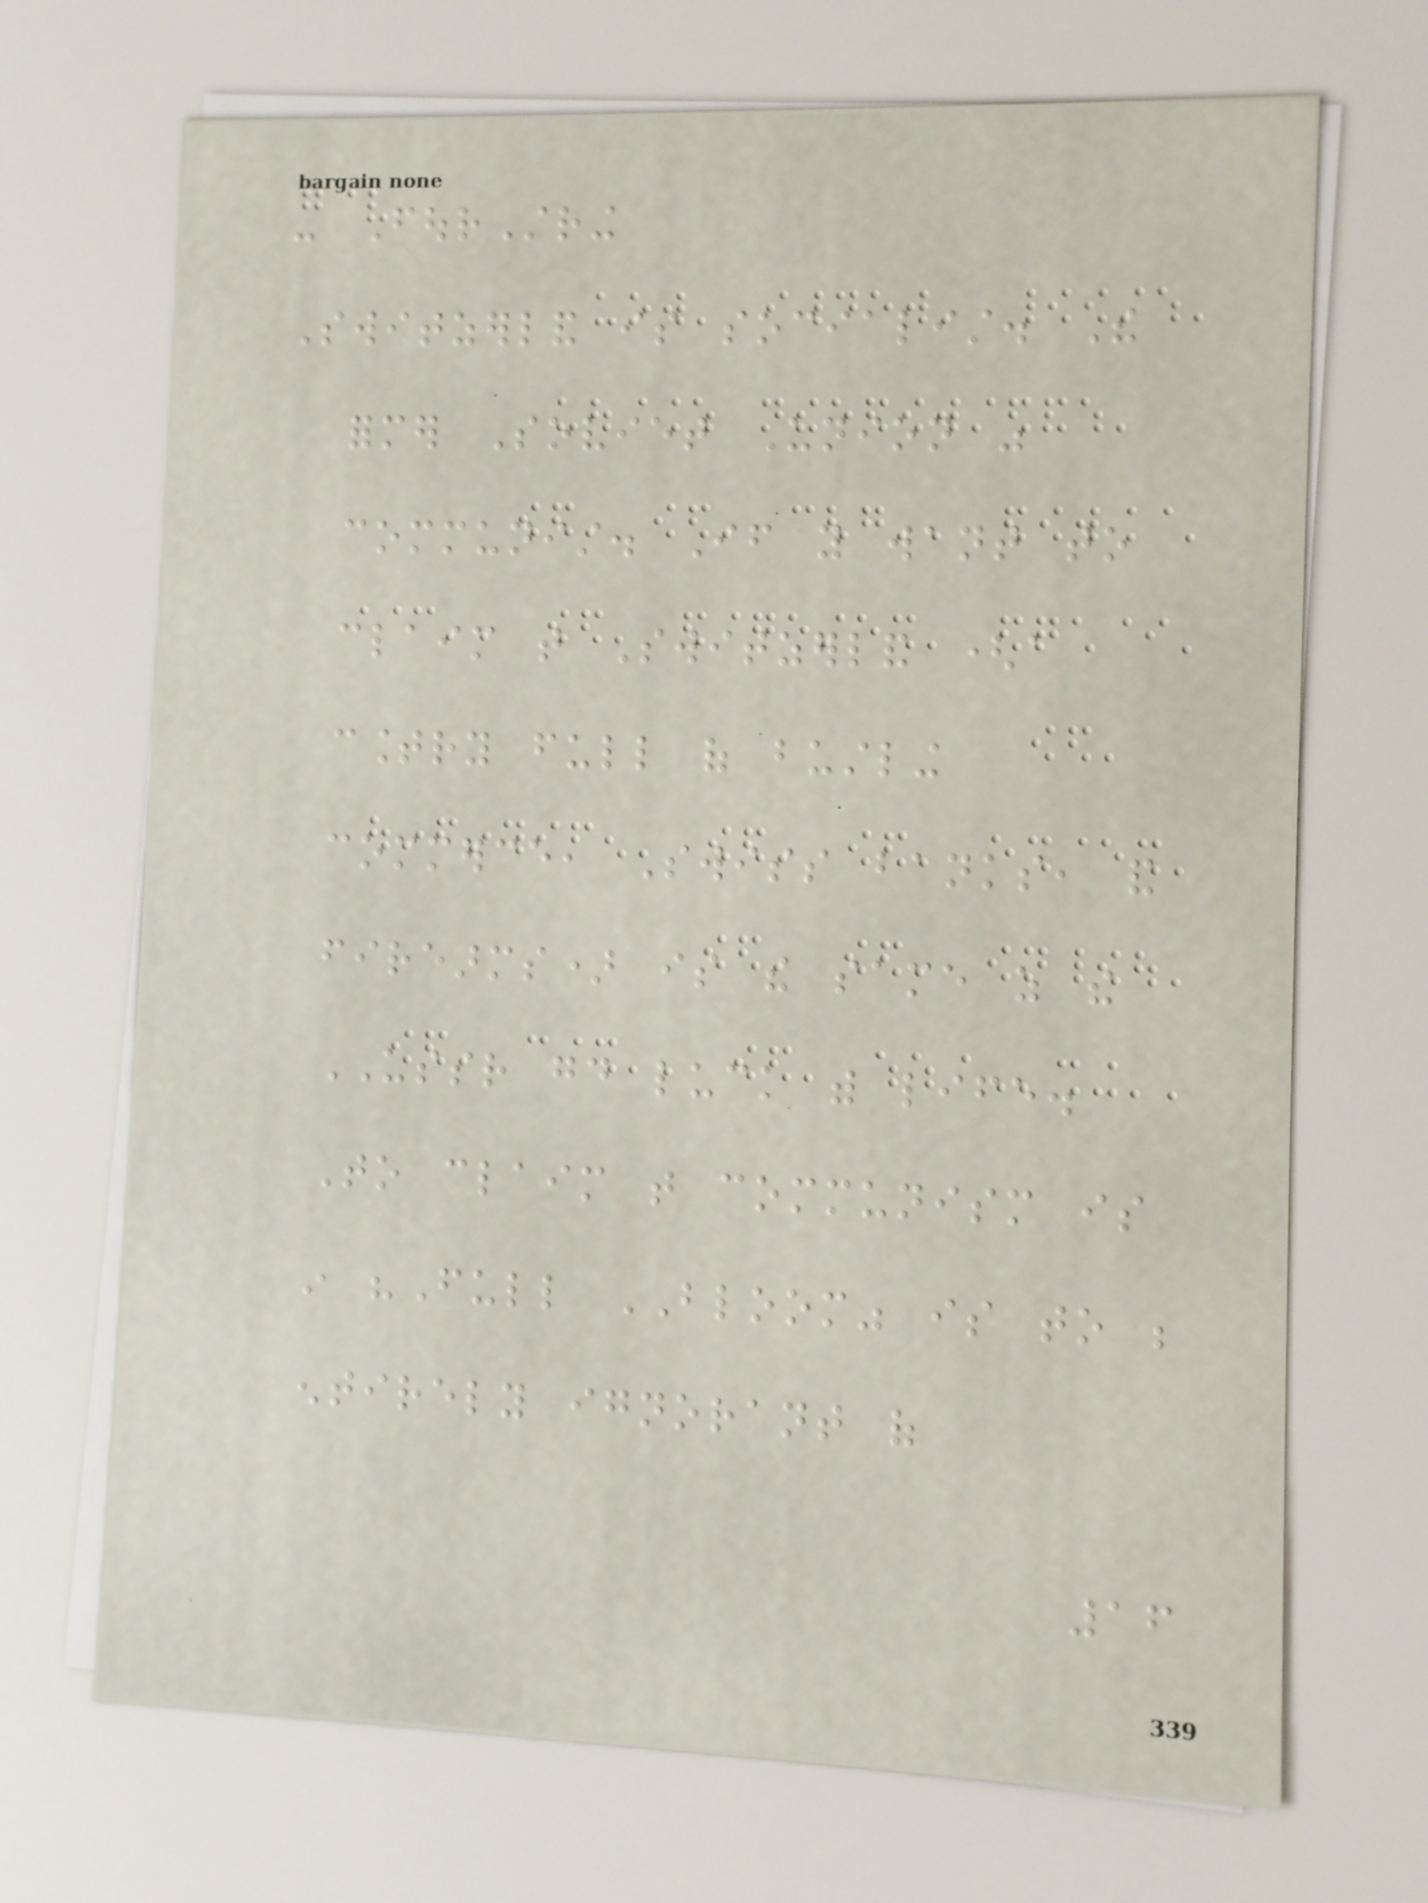- FourString
Switzerland is socialist. The
former Soviet Union was
communist. If you want to
claim that Switzerland (a
country full of bustling
commerce, Swiss banks, and
firearms) is the same as the
USSR good luck with life.
To claim that communism is
in "Full BLOOM" is to be
entirely ignorant of
16
